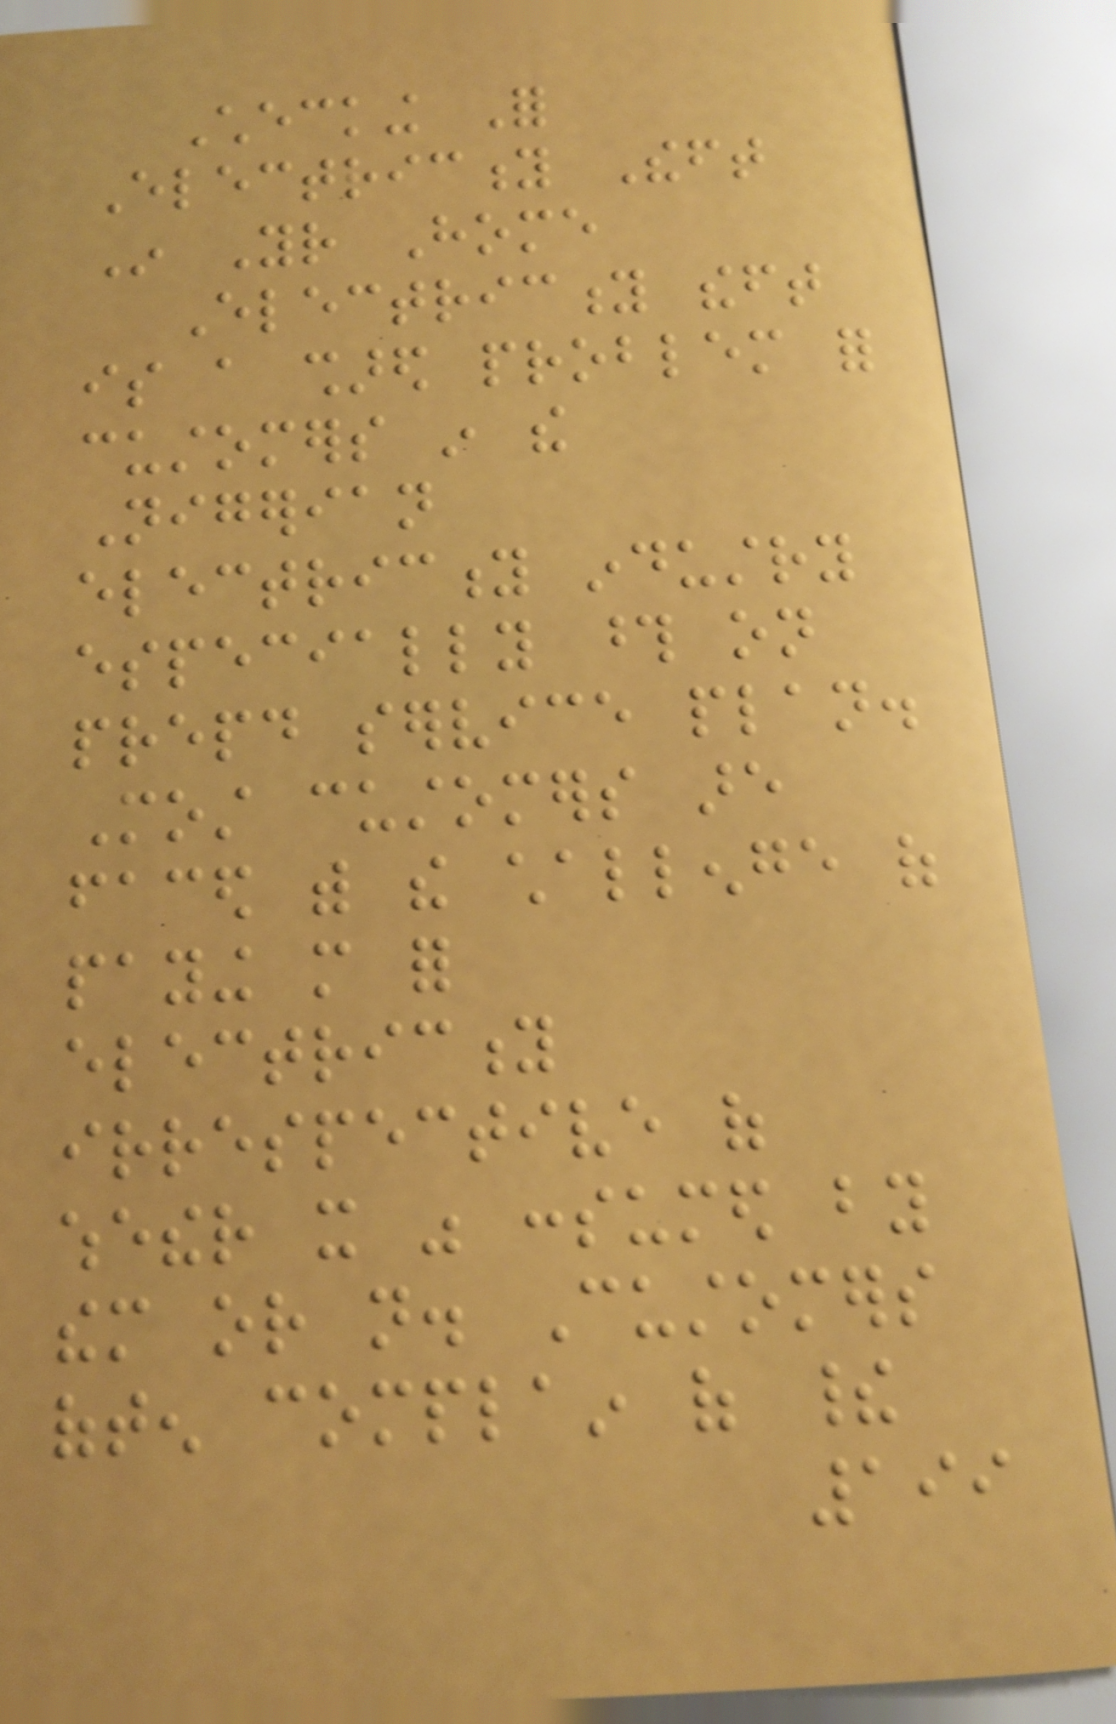Checking For
Electricity Theft
In Your Home
Electricity theft
is a shared problem for
customers in the
Nigerian
electricity industry
especially those on
prepaid service plan.
Most customers are
faced with the challenge of
paying more for
electricity
irrespective of
whether it was consumed by
them or not. Customers
often complain of their
199
